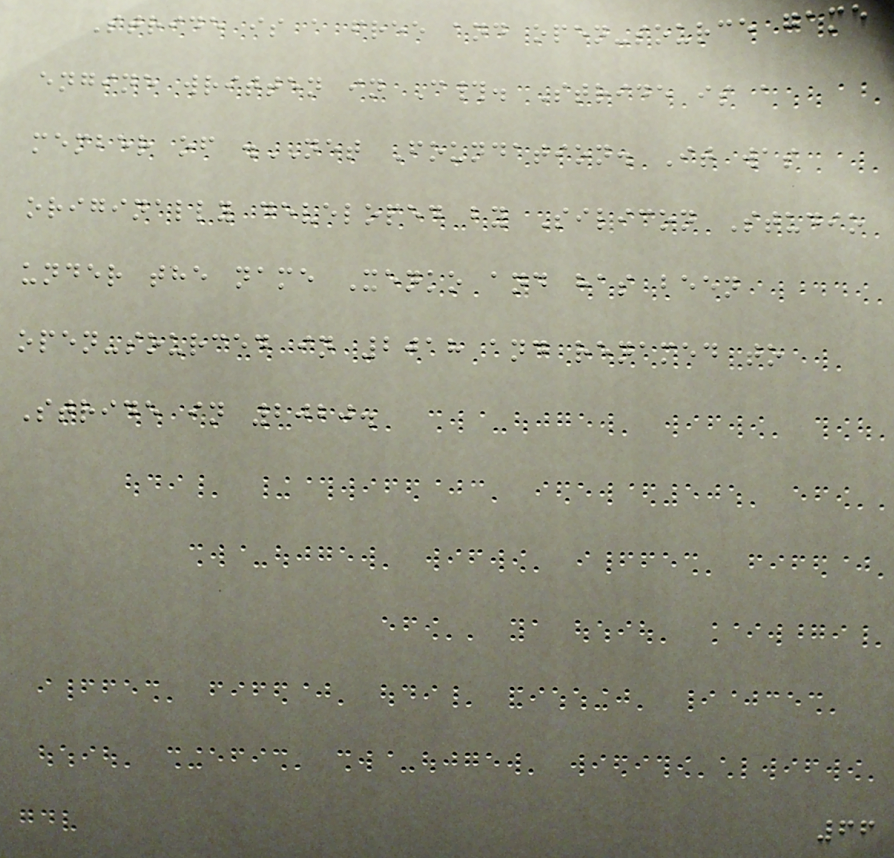Stride is a free and open-source game
engine written in C#. Stride is a
member of .NET Foundation. It was
originally developed by Silicon Studio
under the name Xenko and has been
open-sourced in 2018 and renamed to
Stride in 2020.
66
